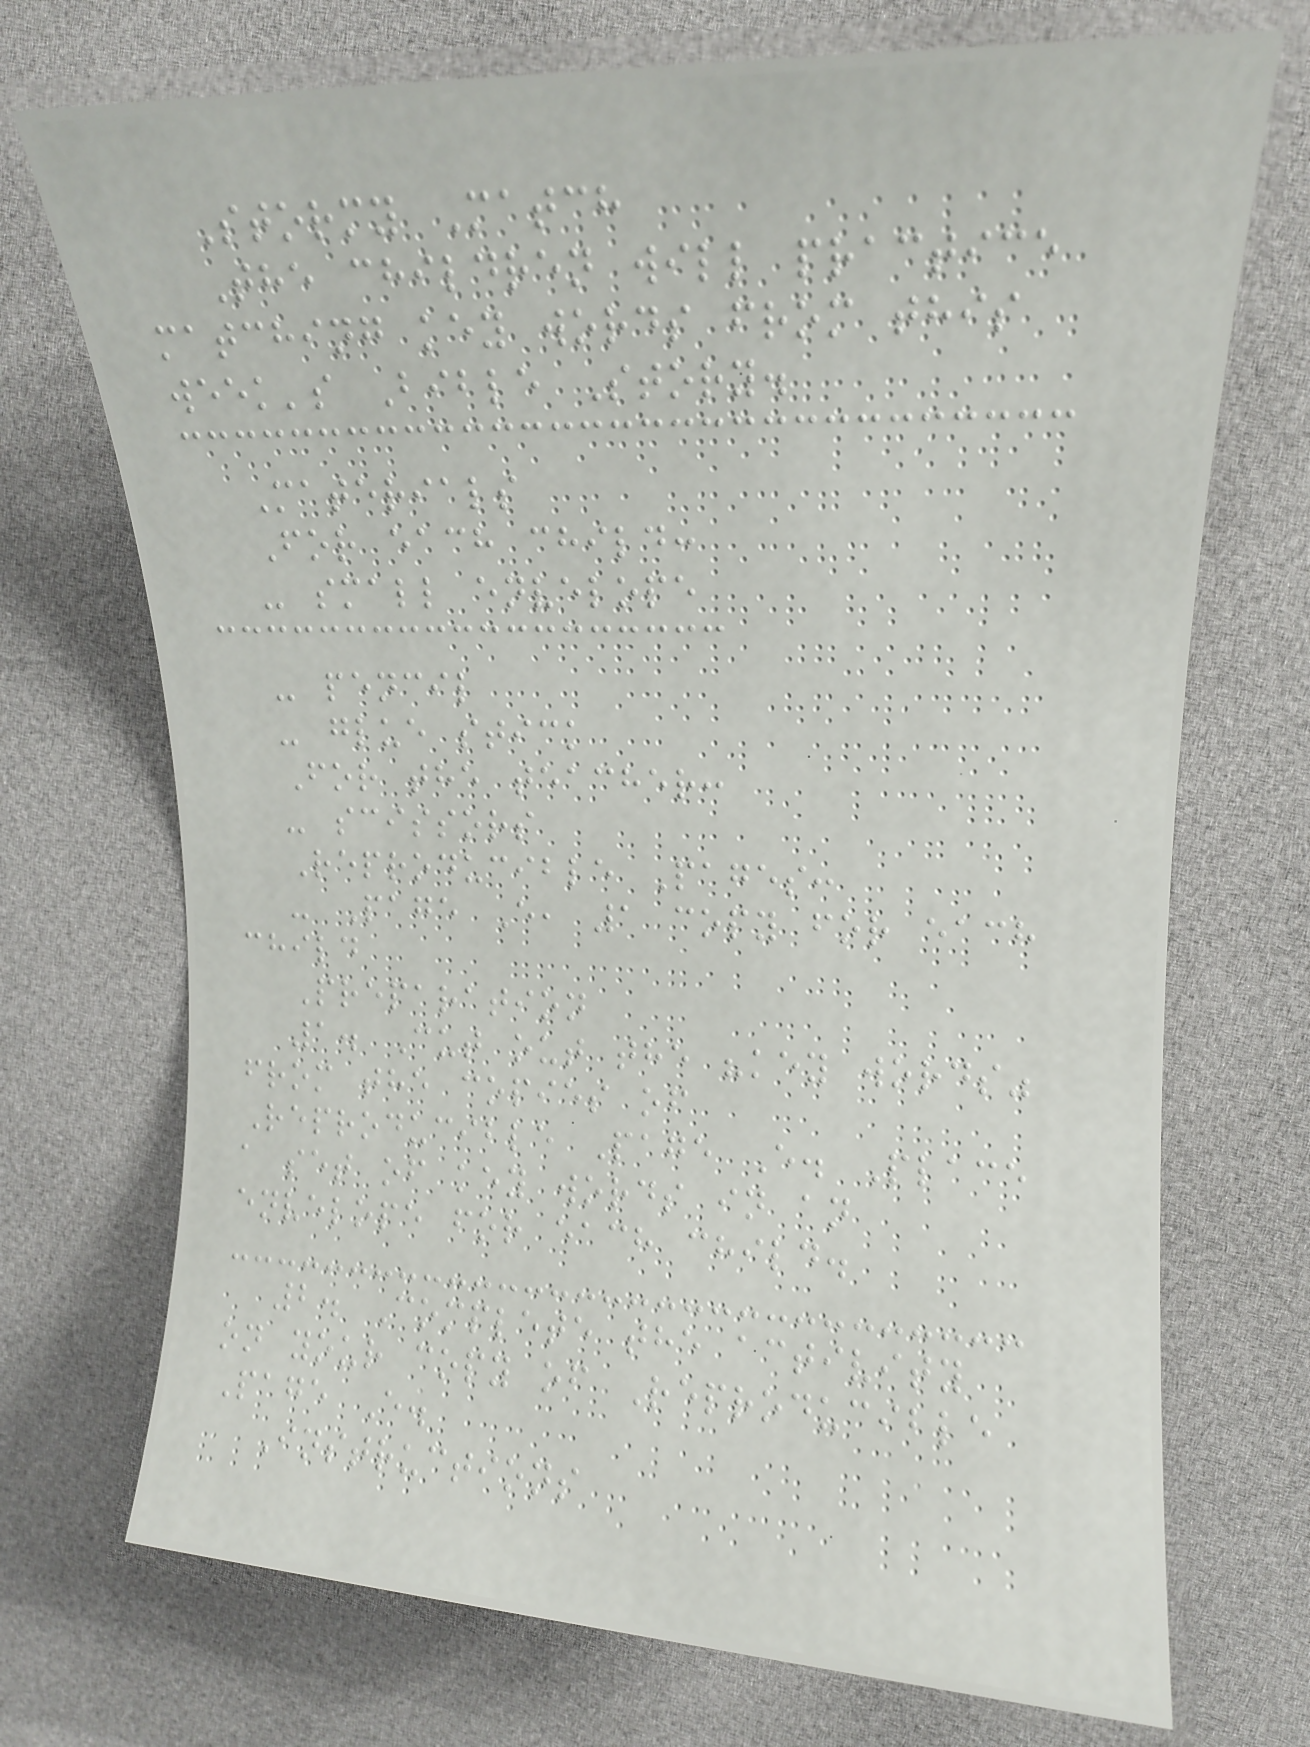Stormy Match
The children will practice
matching key words from this
week's Bible Story.
Materials
For each child:
- small envelope
- pencil
- glue stick
For the teacher:
- scissors
Reproducible Pages:
- Page E, 1 copy for each
child
Preparation
1. Cut out the "key words"
from the copies of
Reproducible Page E. Place
a set of key words in an
envelope for each child.
2. Complete the activity
on your copy of Reproducible
Page E.
Instructions
